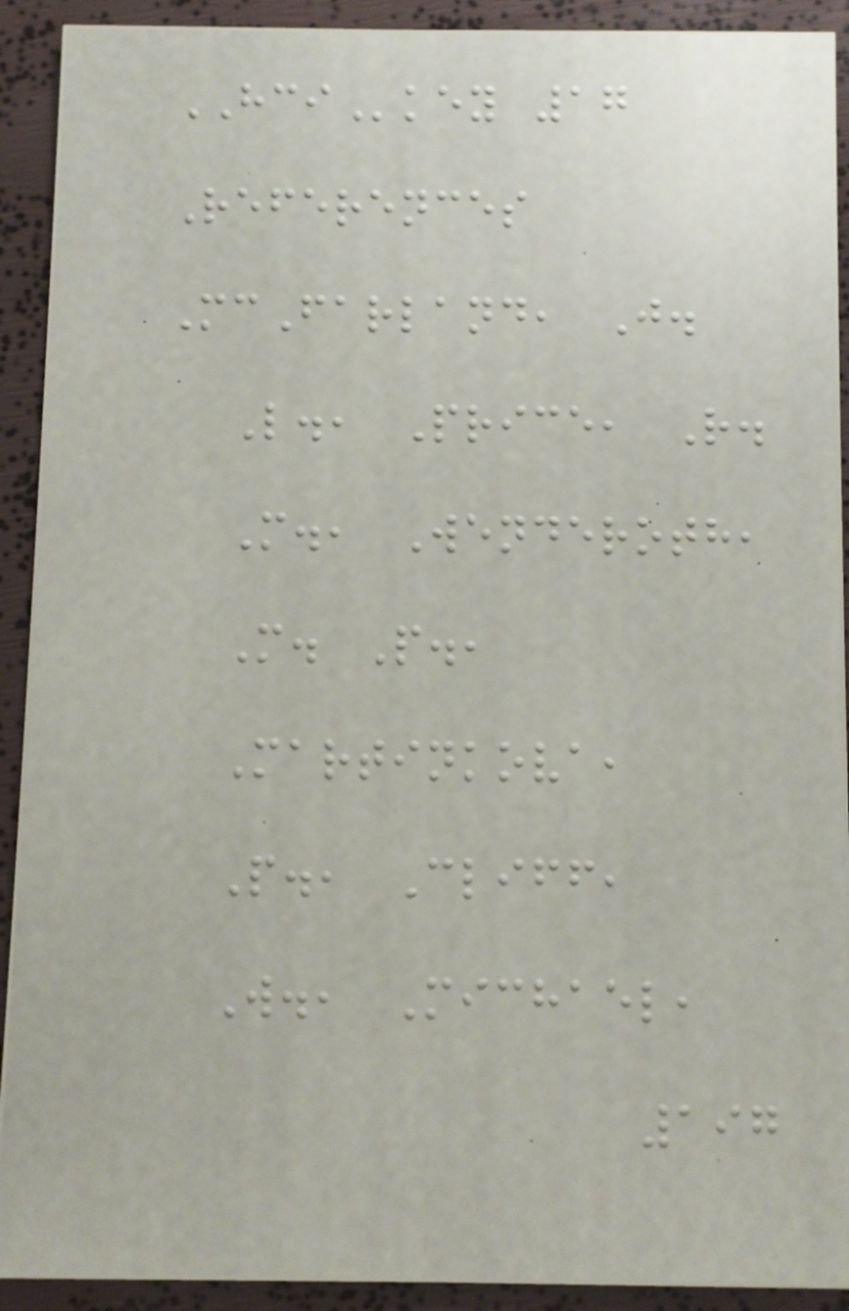HCIkey 17
References
McFarland, J.
L., Price, R.
M., Wenderoth,
M. P.,
Martinkova,
P., Cliff,
W., Michael,
197
